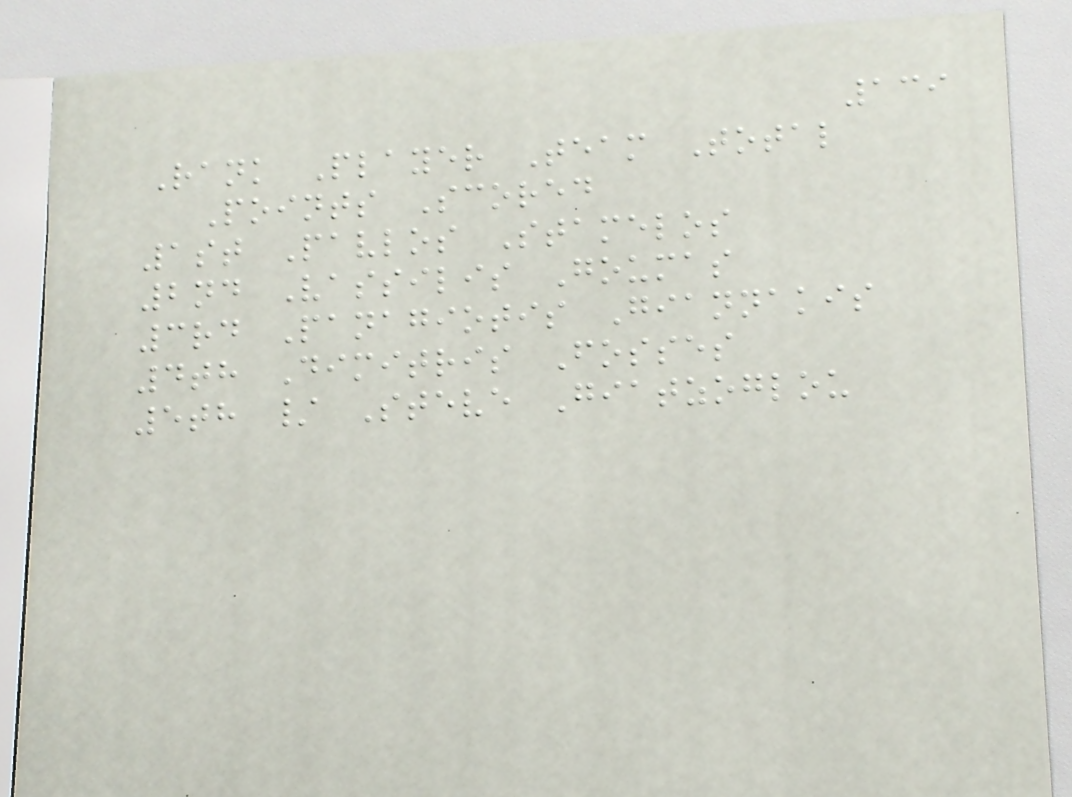139
Rank Player Team Total
Points Scored
1st Pavlos Stamelos
2nd Vassilis Goumas
3rd Panagiotis Giannakis
4th Dimitris Fosses
5th / Steve Giatzoglou
